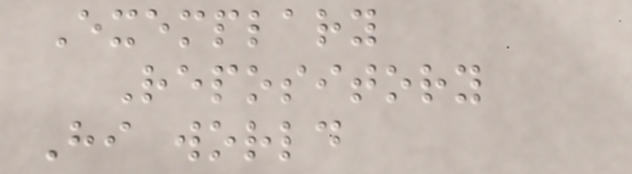Exemplary
Repository
Hi world
